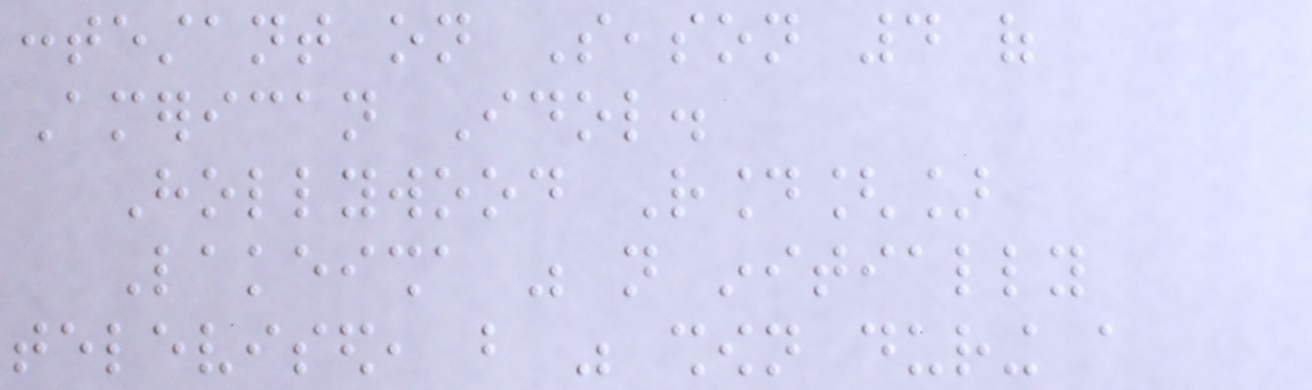contestant on Season 4 of
American Idol.
Hollywood Round[]
Lakeisha was not initially
televised, but was shown during a
